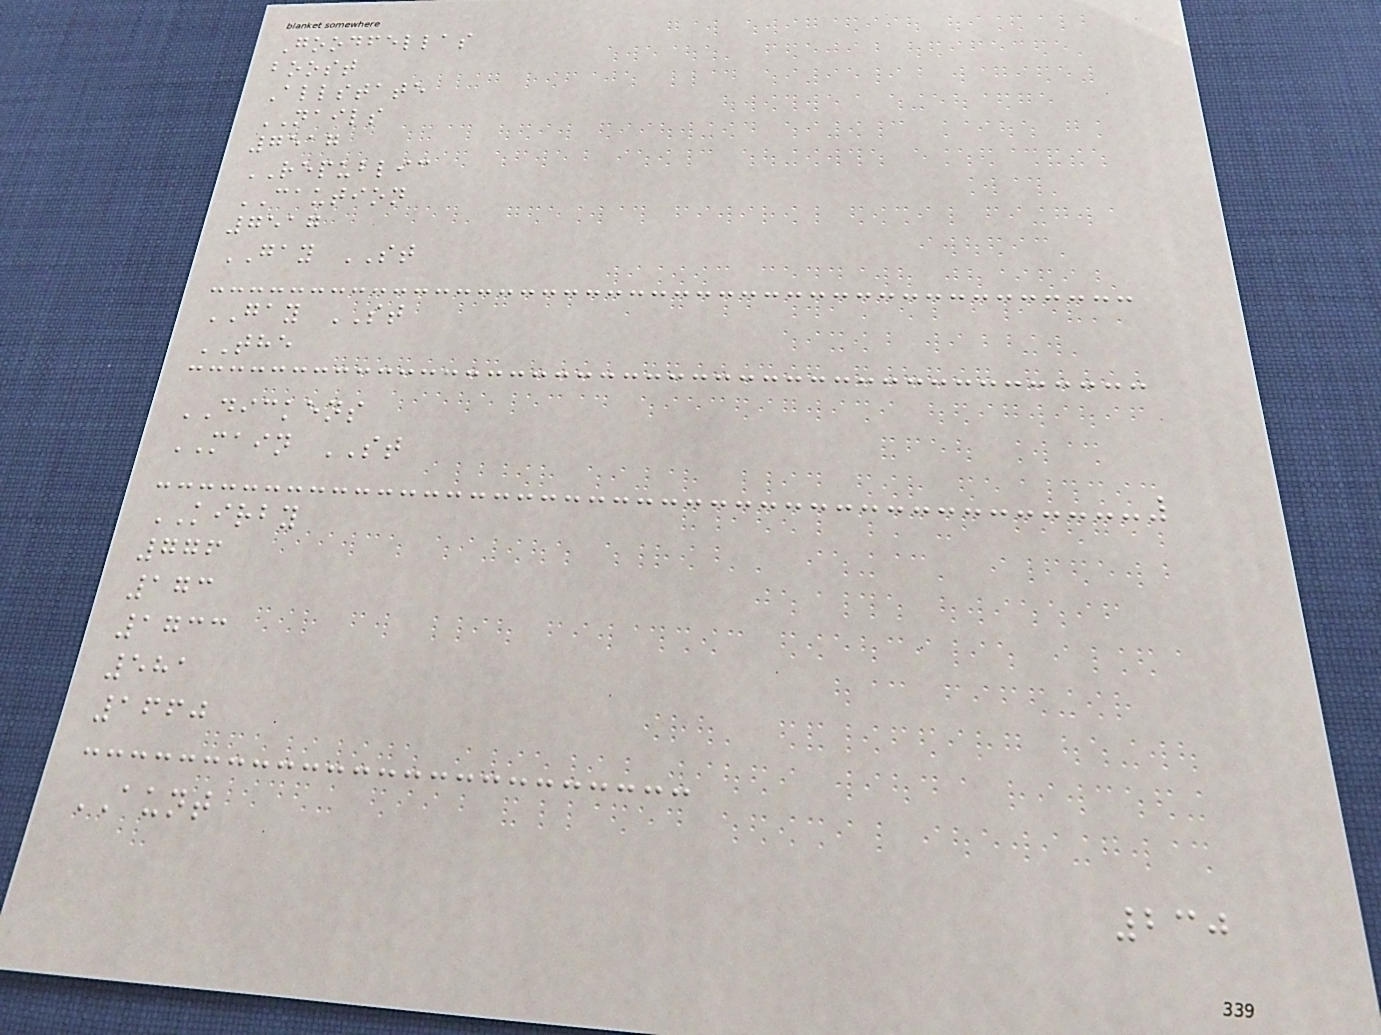Goodfellas
boost
Allstate
NAILS
7517
REPUBLIC
CAUTION
7517
GAY ST
GAY ST
THE
DICKENS
MAIN ST
KIRBY
776
173
1733
581
1660
AUNT
230
